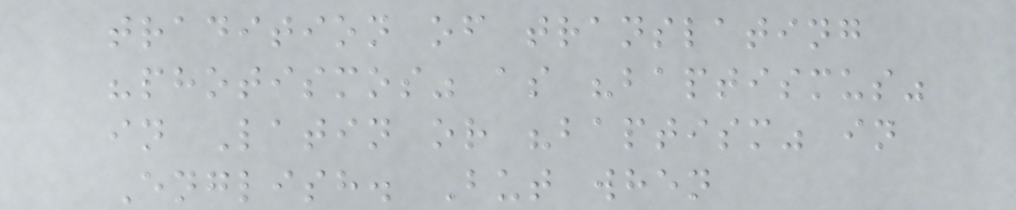tradition of translating
"photismos" as "baptismus"
in Latin or "baptism" in
English. But when
